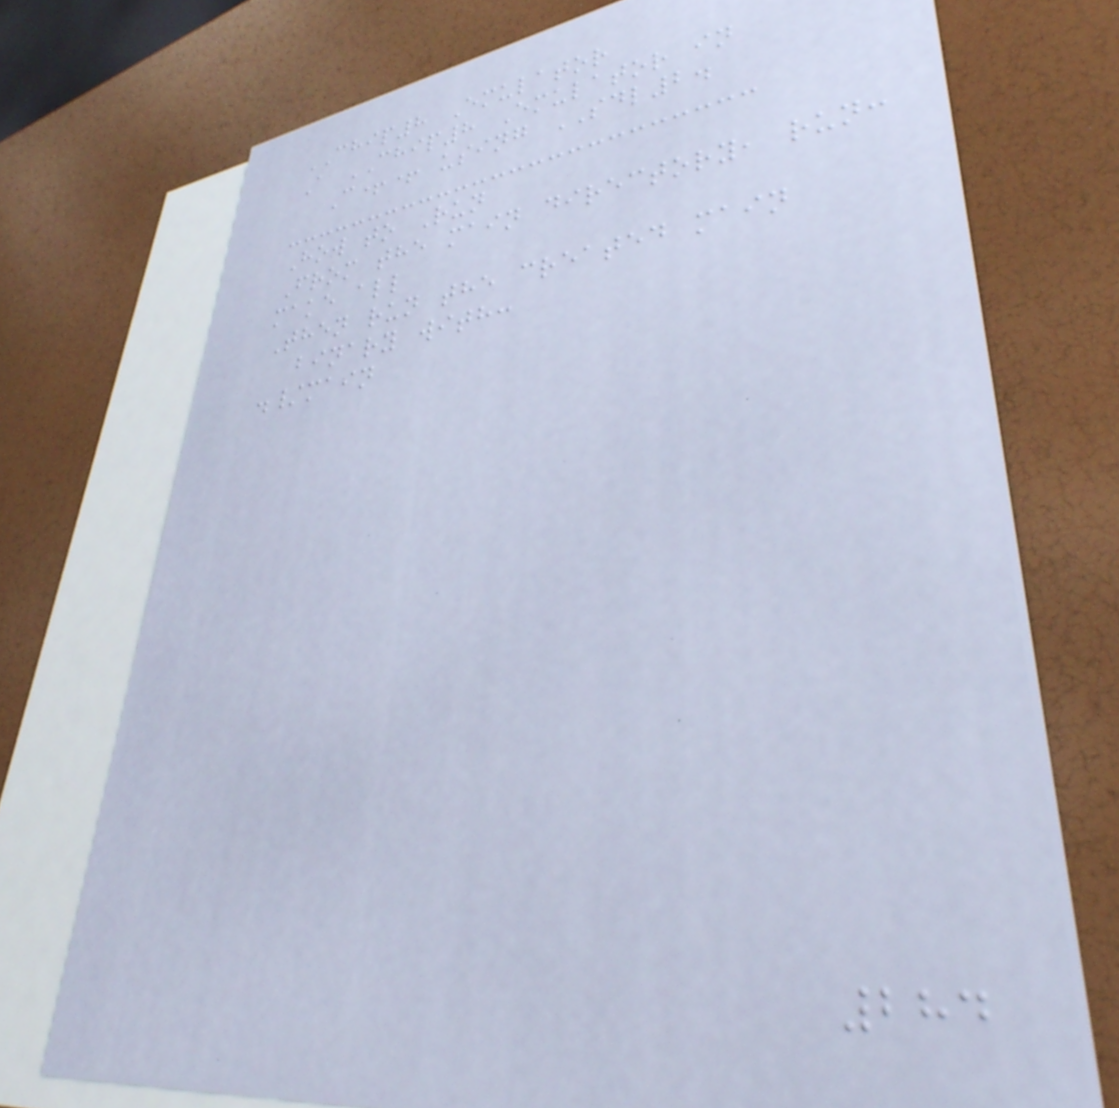CHIP8 Emulator
A CHIP8 Emulator in
C++ using SDL2.
How to Run
From the main directory, run:
make all
Then run the created main
binary with:
./main
284
